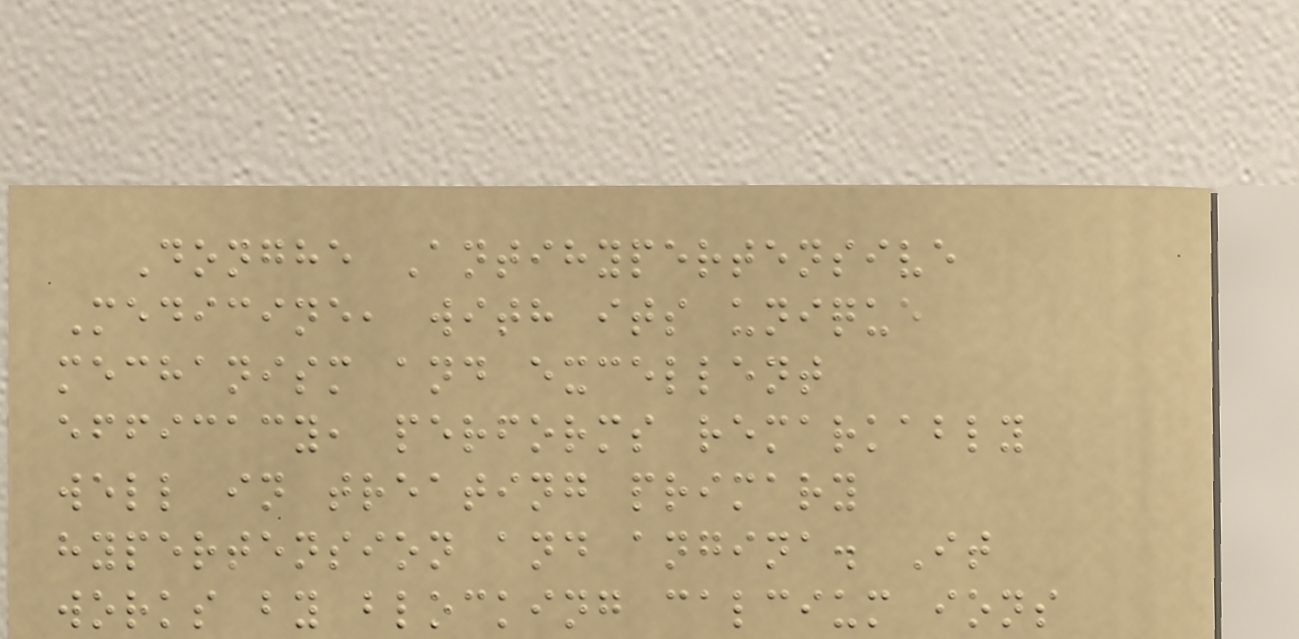Donghe Antihypertensive
Medicine, with its unique
mechanism and excellent
efficacy, performs remarkably
well in treating primary
hypertension and angina. It
works by blocking calcium ions
